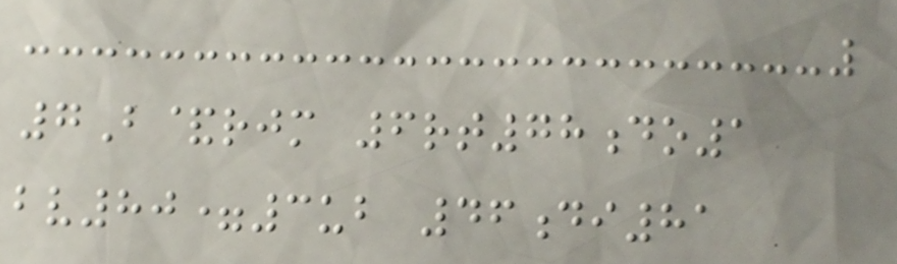7B&rjm 6rt78do1
bv80=3ub 46di81
